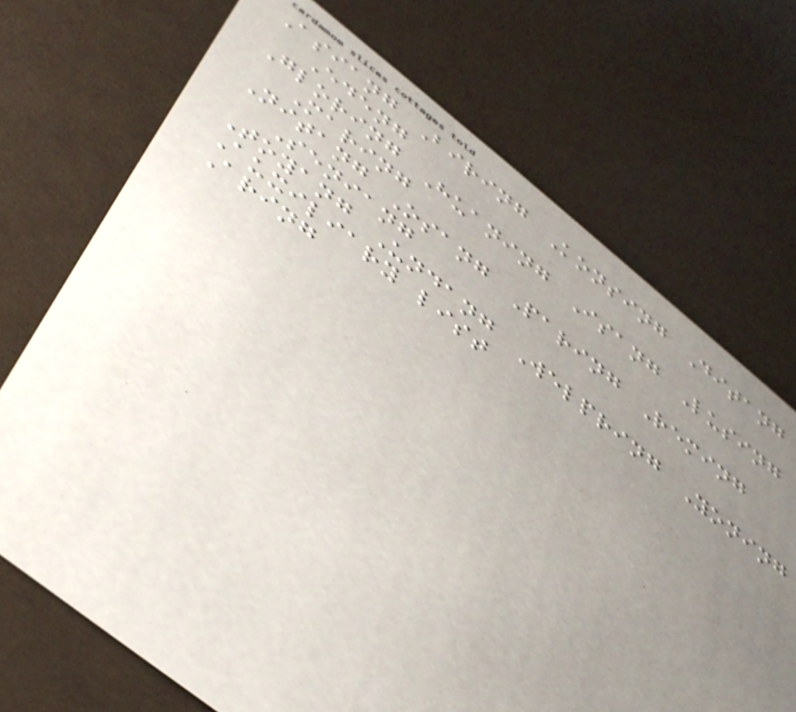Asiang Biring Konsing Ditang
Edeng
Gloring Huaning Isang Lusing
Maring
Nitang Osang Paring Reming
Seniang
Toyang Undang Welpring Yoning
Auxiliary list
Aring
